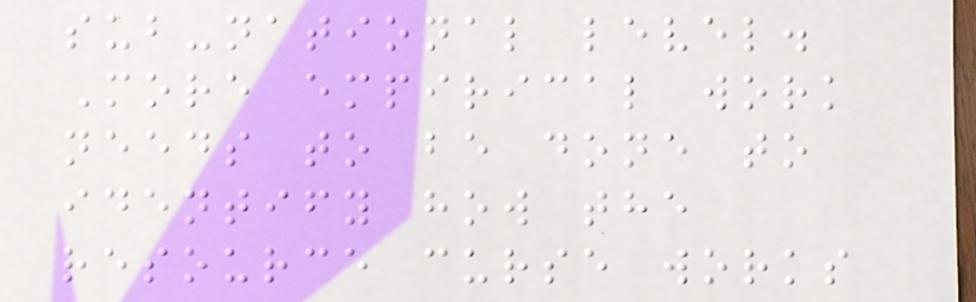sub-national level.
More empirical work
needs to be done to
identify how the
resource curse works
